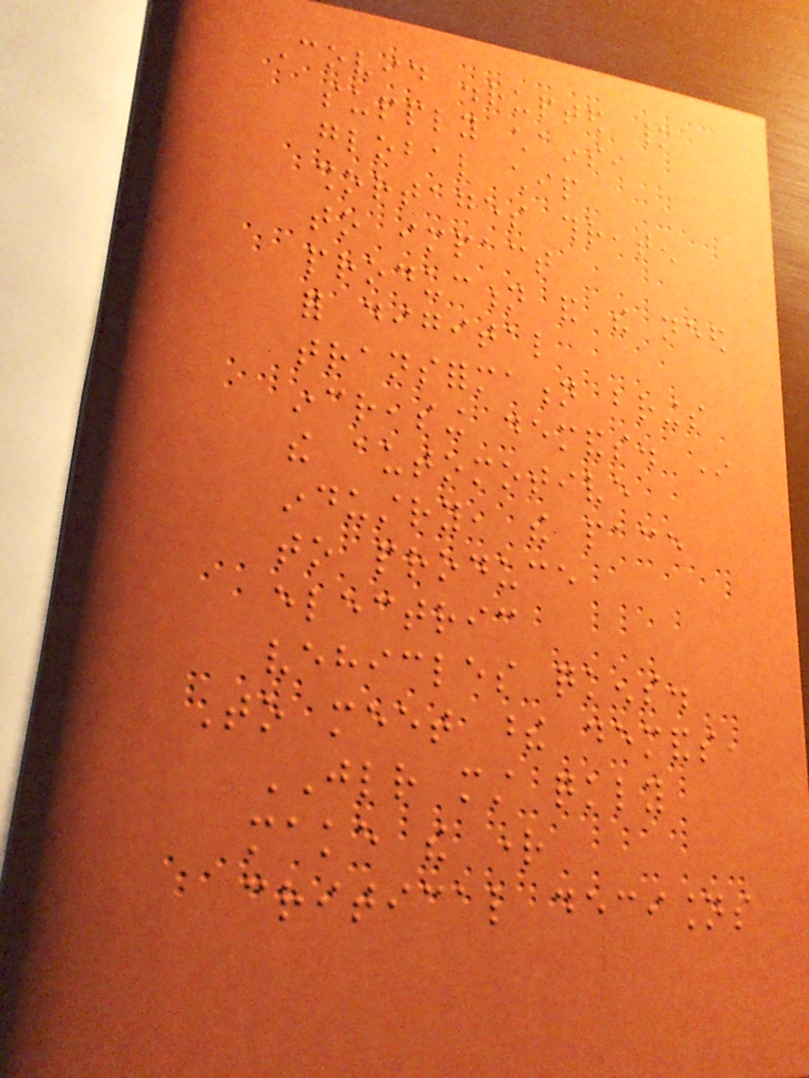Covid disrupted many
supply chains,
global chip
shortages threaten
to impact
production and the need
for digital
transformation brings
increasing demands. In
the automotive
industry, the pace
to produce
electric
vehicles quickens.
To meet these demands,
JLR must quickly
make the right
critical decisions
